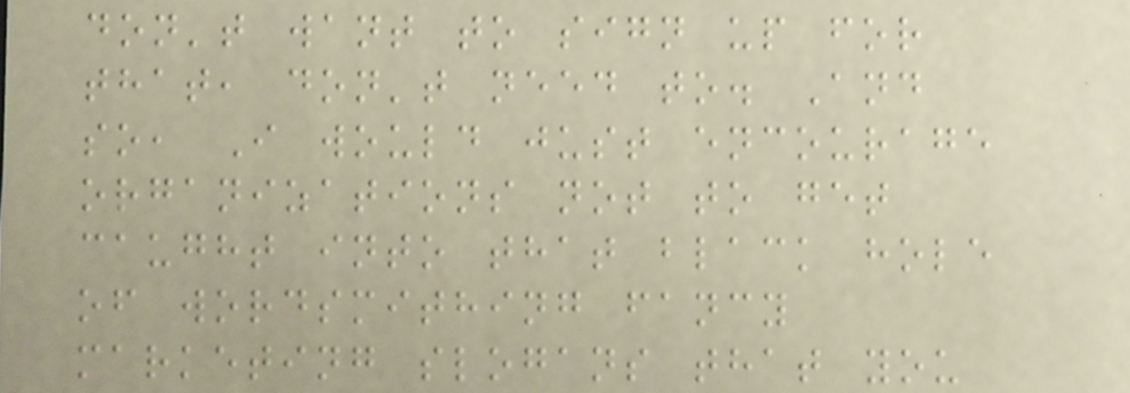don't want to sign up for
that, don't need to. And
so, I would just encourage
organizations not to get
caught into that black hole
of wordsmithing fancy
marketing slogans that you
